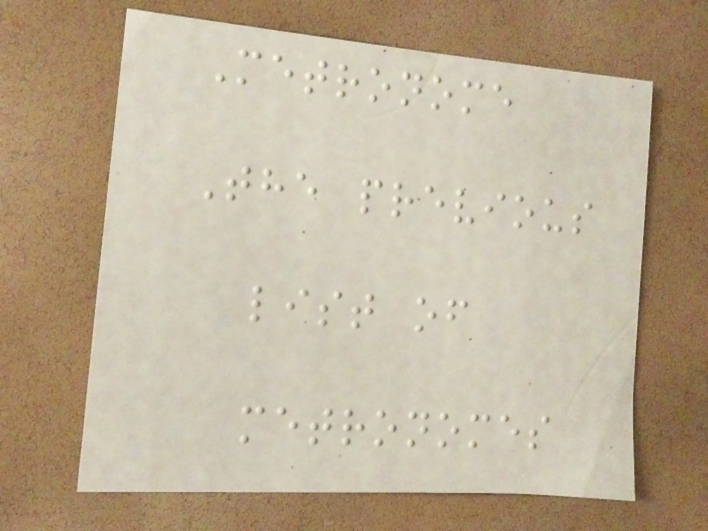Metronome
The previous
list of
metronomes
